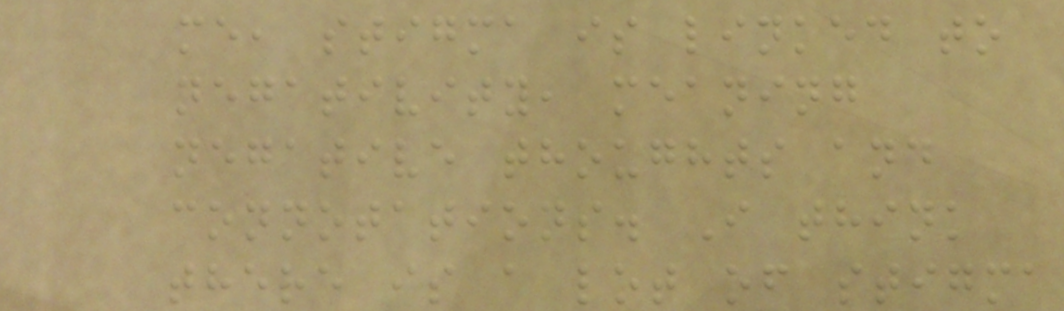me, stigma is linked to
negativity, meaning
negative thoughts and
connotations. I think
there is a lot of stigma
